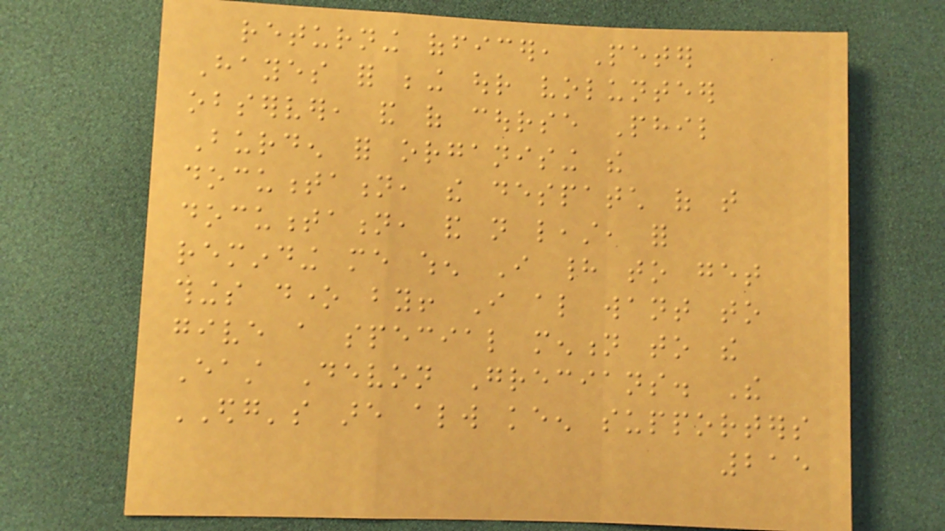returning officer, Peter
Hayes for being our volunteer
observer, and of course Phil
Burden for organising the
documentation, the despatch of that
documentation, and not least, for
reminding me when I had to get
things done by! I also want to
give a special mention to the
East Devon Grecians. The
EDG's are always keen supporters
215
